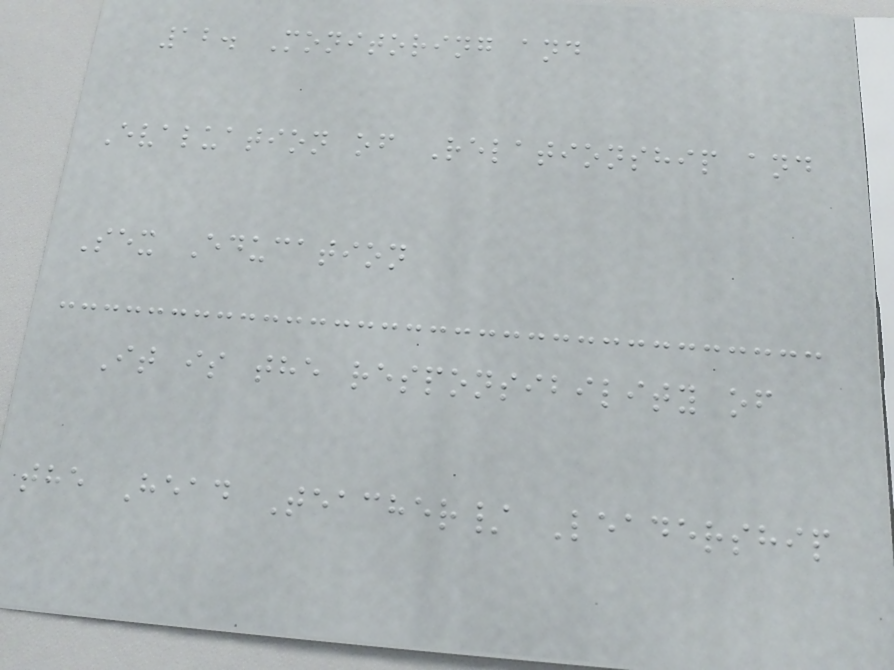12. Monitoring and
Evaluation of Relationship and
Sex Education
It is the responsibility of
the Head Teacher/ Leadership
